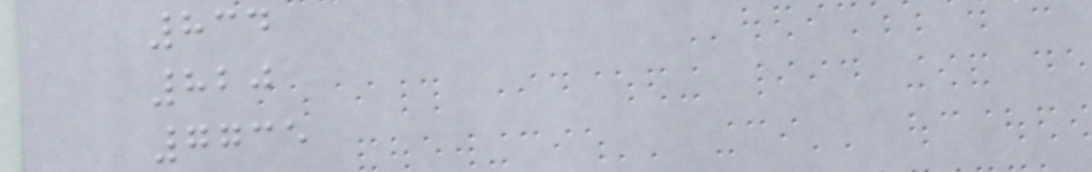834
820
7735
